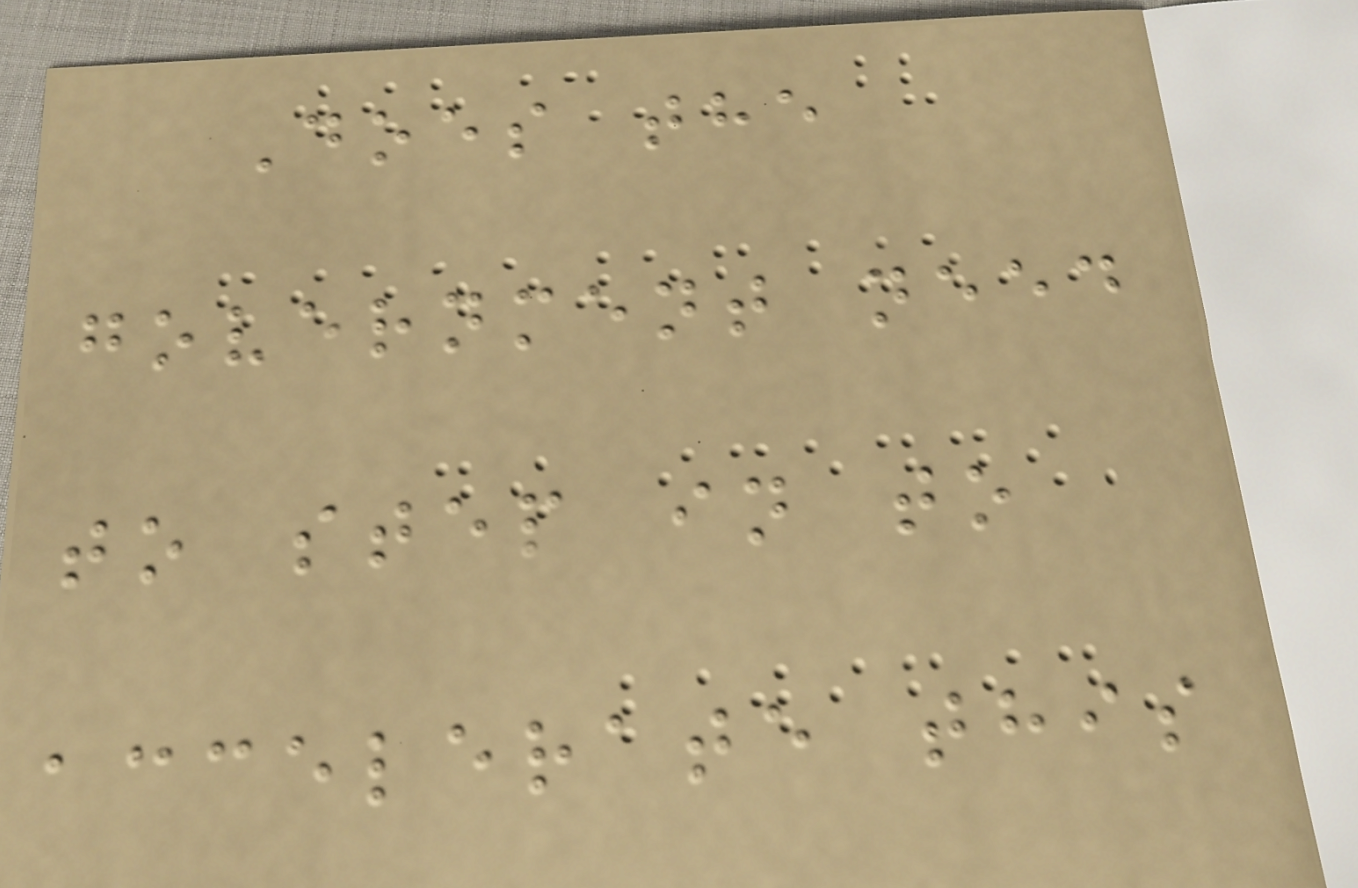Does the
government need
to step in to
accelerate this
